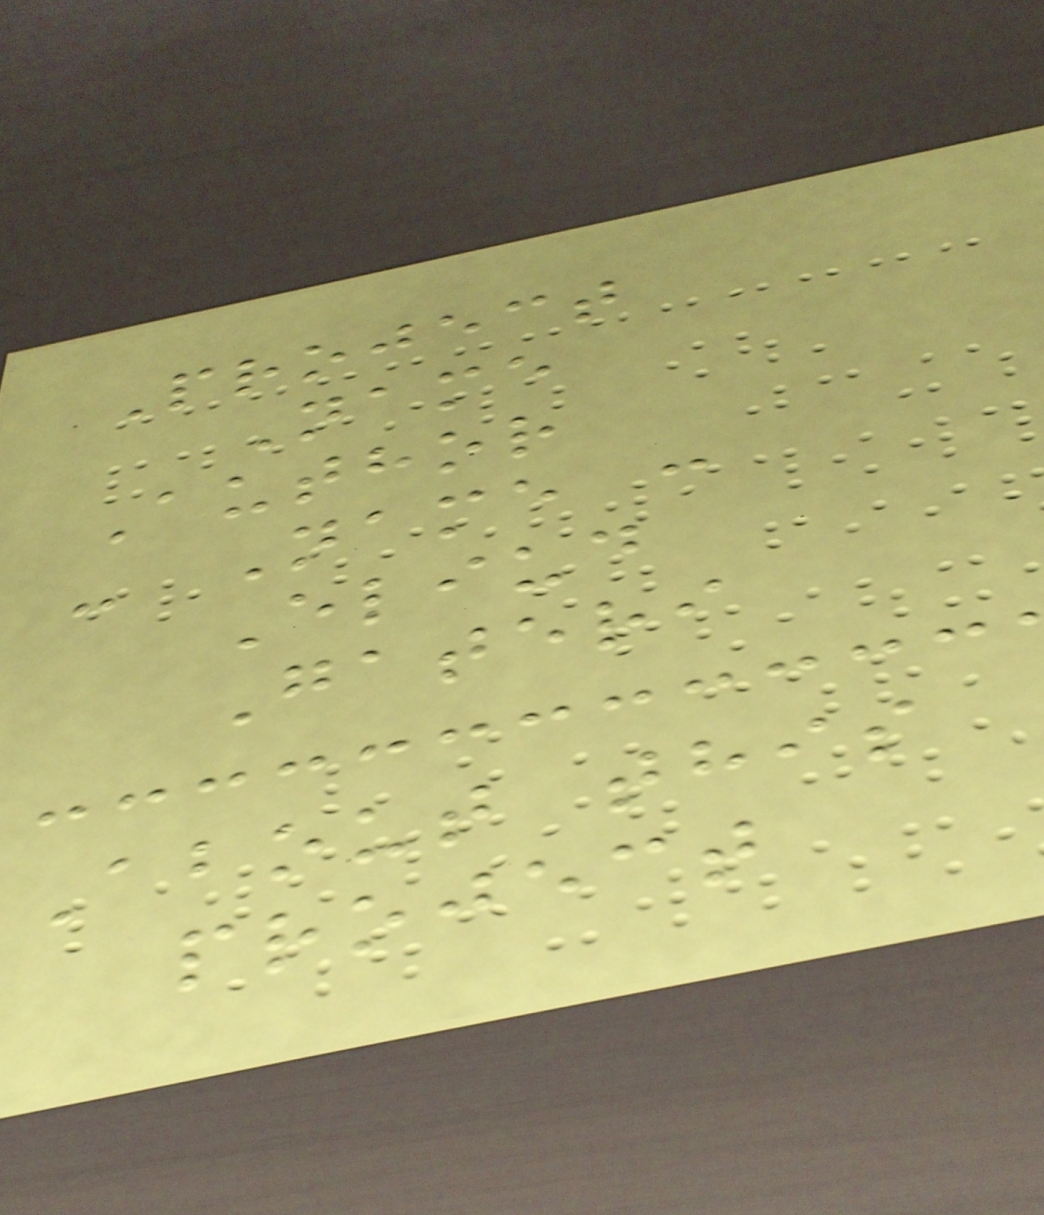Project
Name
Author
- Name :
Eliud
Gateri
About this
project
